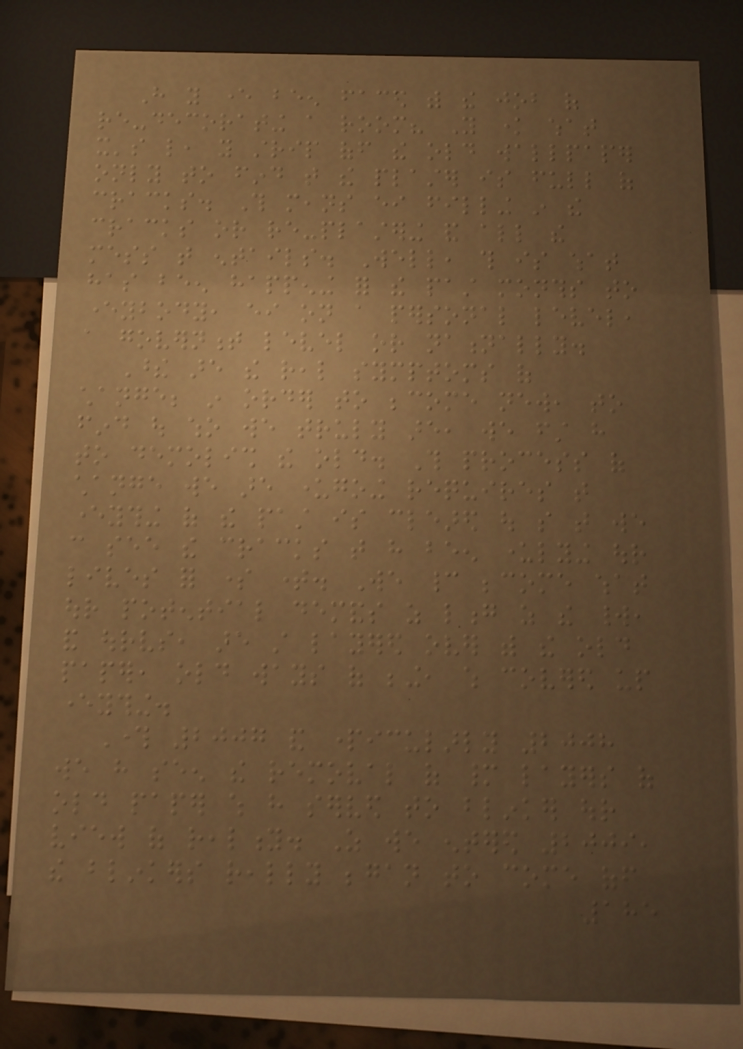Have you ever been faced with the job of
re-decorating a room? You know what
it's like, you strip off the old wallpaper
only to find that the plaster is full of
cracks. This means either filling in the
cracks or re-plastering and all the
mess that entails. Well, this is what
has been happening for the past months to
everybody, either on a personal level,
a government level or nationally.
These are the real symptoms of
change; in order to become new, to
find out who we truly are, we first have
to demolish the old. This process of
change we are undergoing requires that
everything of the past is cleared out so that we
can see the cracks that have been underlying our
lives for some time. We cannot become what
our potential demands as long as the world,
and ourselves, are still layered over with the old
paper, old ways of being, which covered up
everything.
Through 2007 and particularly 2008
we have seen the removal of many layers of
old paper which have served to blinker our
view of reality. As we entered 2009,
the blinkers really began to come off
185
